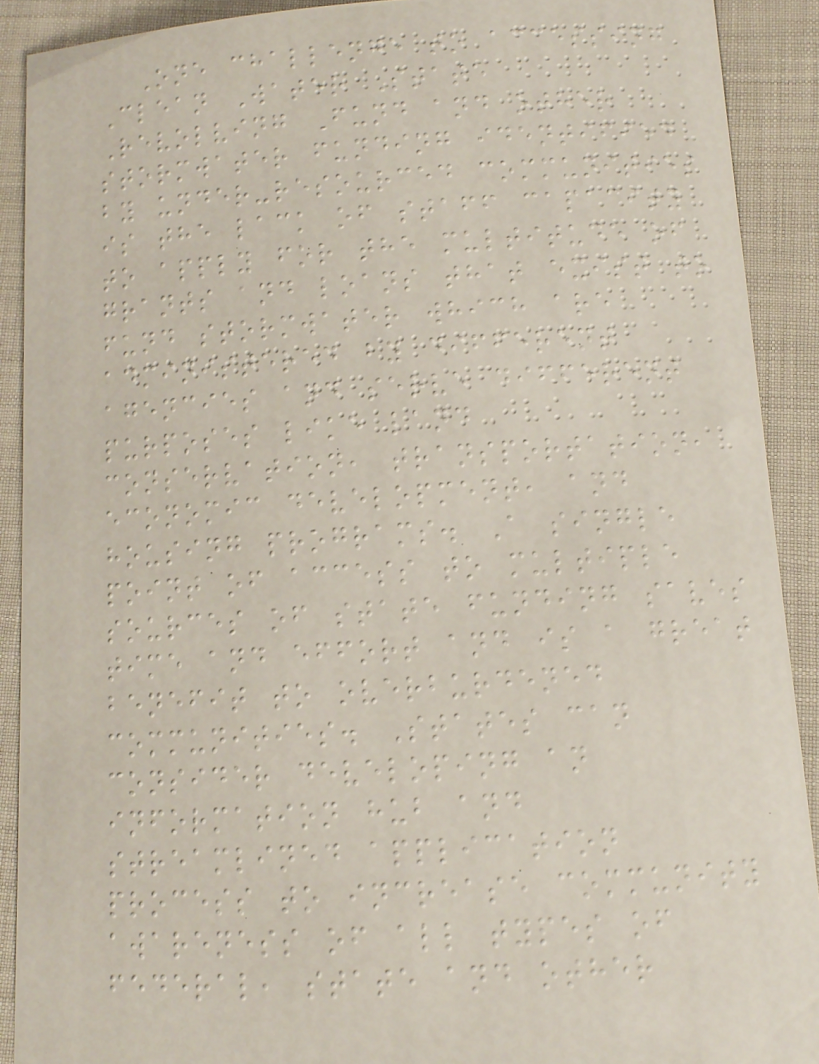One challenge to accessing
Clean Water State
Revolving Fund and other
stormwater funding identified
by under-resourced communities
is the lack of staff capacity
to apply for the multitude of
grants and loans that exist to
fund stormwater which are
administered by different
agencies and serve different
purposes like land
conservation, transportation,
economic development, and
housing programs. A single
point of access to multiple
sources of state funding saves
time and effort and is a great
benefit to overburdened
communities. States can
consider developing an
information hub and
streamlined application
process to increase community
awareness of all types of
federal, state and other
